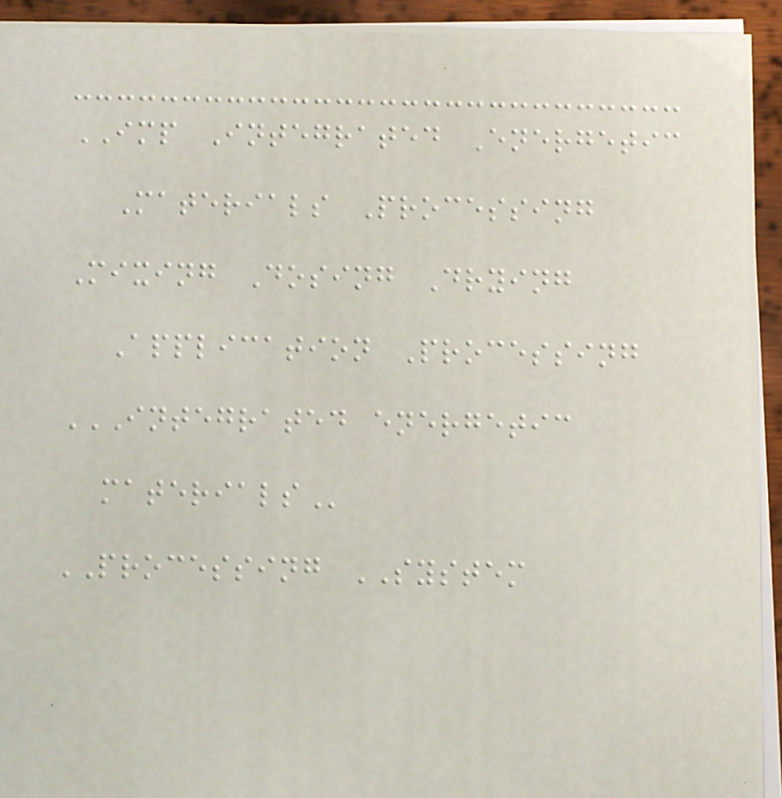IMP Integrated Energetic
Materials Processing
Mixing Dosing Drying
Application Processing
INTEGRATED ENERGETIC
MATERIALS
PROCESSING SYSTEM
